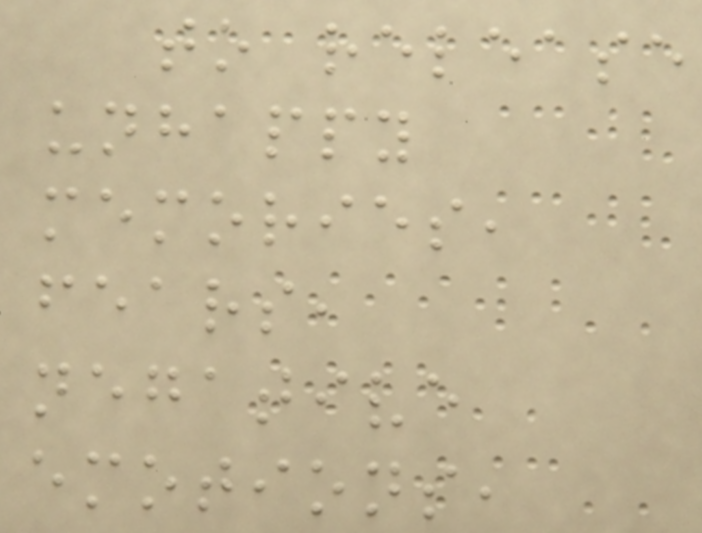to release
unhappy
memories,
fears,
negative
emotions,
